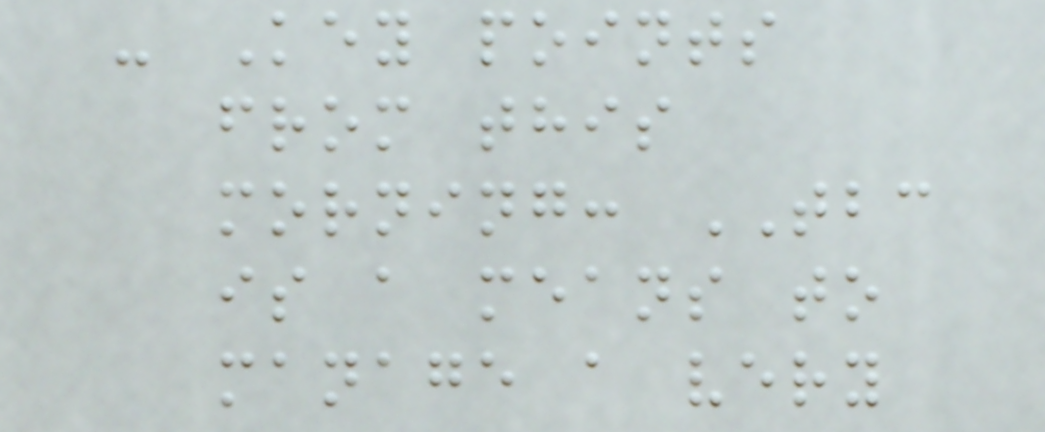- Key points
from this
morning: TBC
is a means to
manage a very
